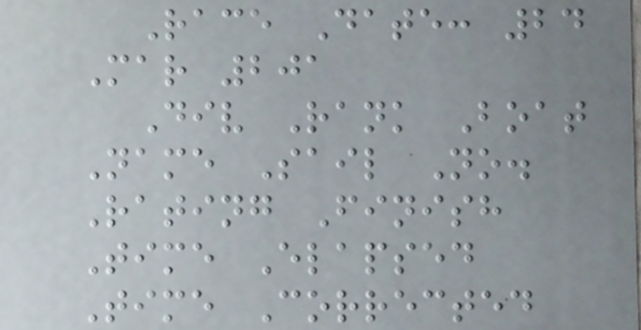Race Date: 24
Mar 201
Div Rank Boat
Name Sail No.
Rating Finish
Time Elapsed
Time Corrected
